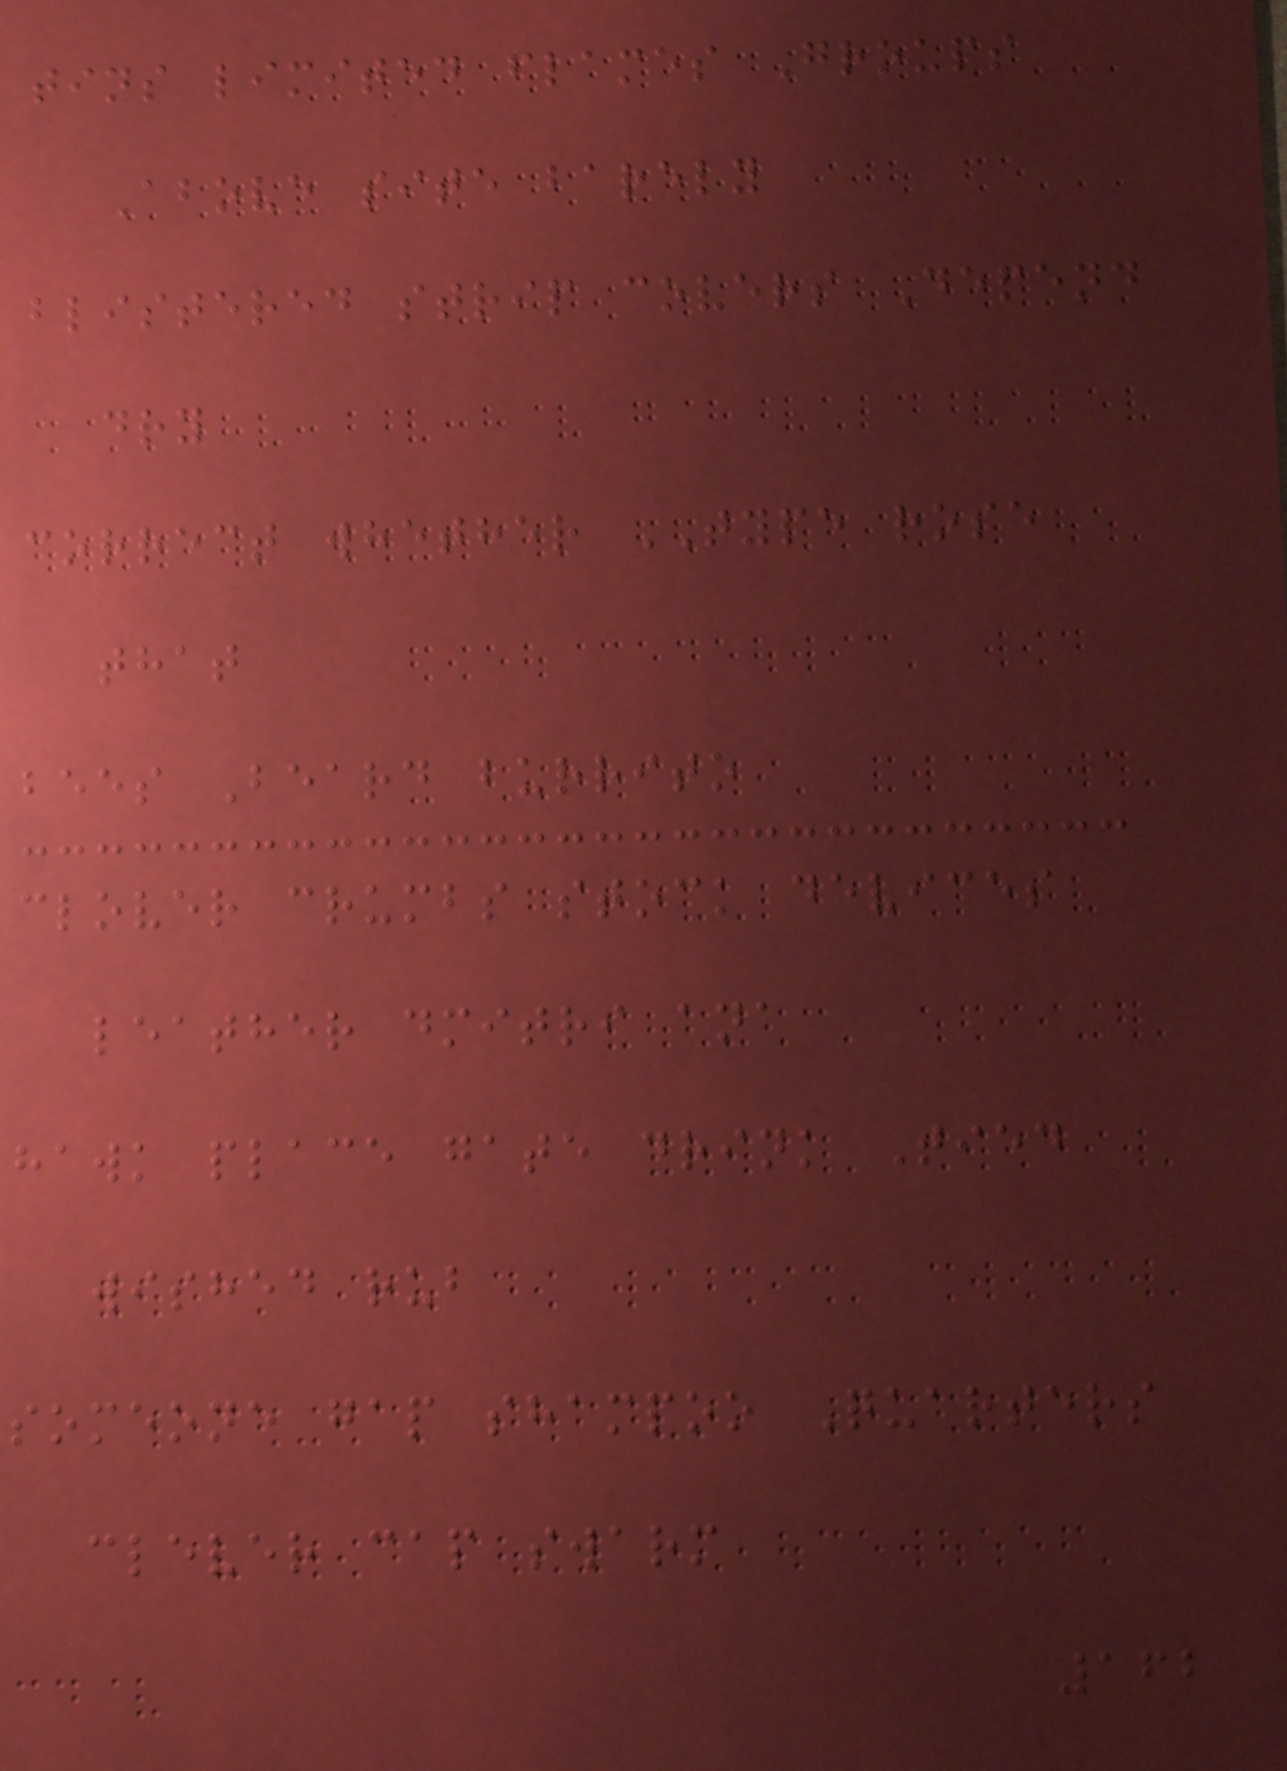tins limited flames Groups
Above site barely
blistered strip covers Depend
dry
correct whether TYPE rose
that
bees Beard burrito
clover crumbs stock devices
leather dmitri ana
hawk place gate drink Tied
wished rub
someone gap shampoo Quarters
clever cap swarm
162
